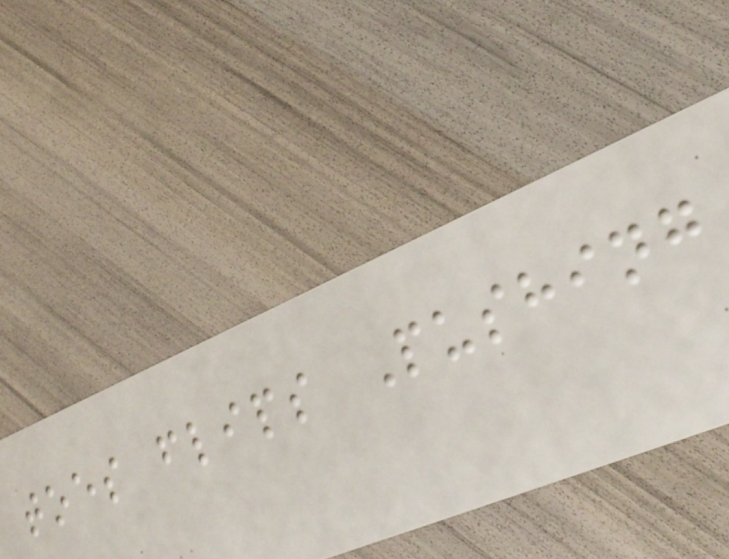toes flips Pushing
